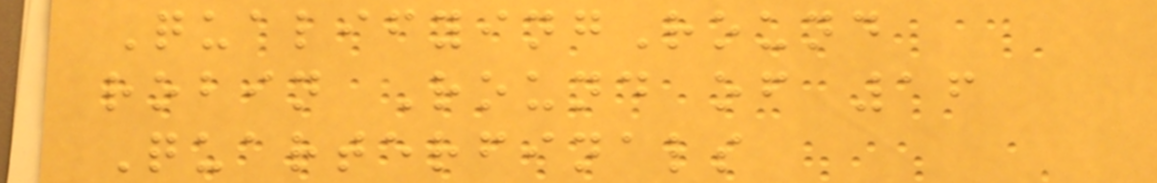QualifyingRound
robin Round of 16
Quarterfinals
